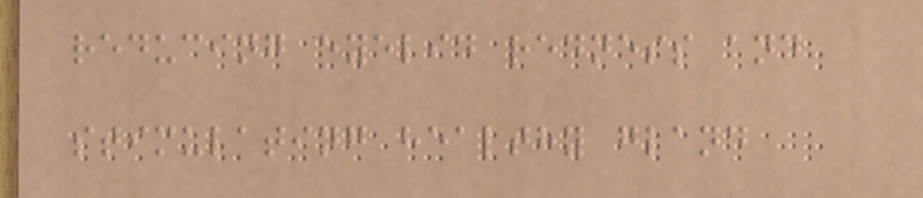reducing eyelid redness and
stimulating healthy gland
